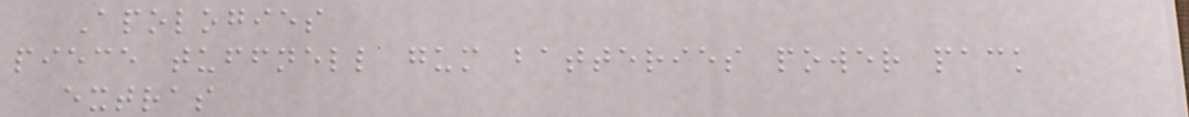Apologies
piece tuffnell gum batteries power pack
extras
